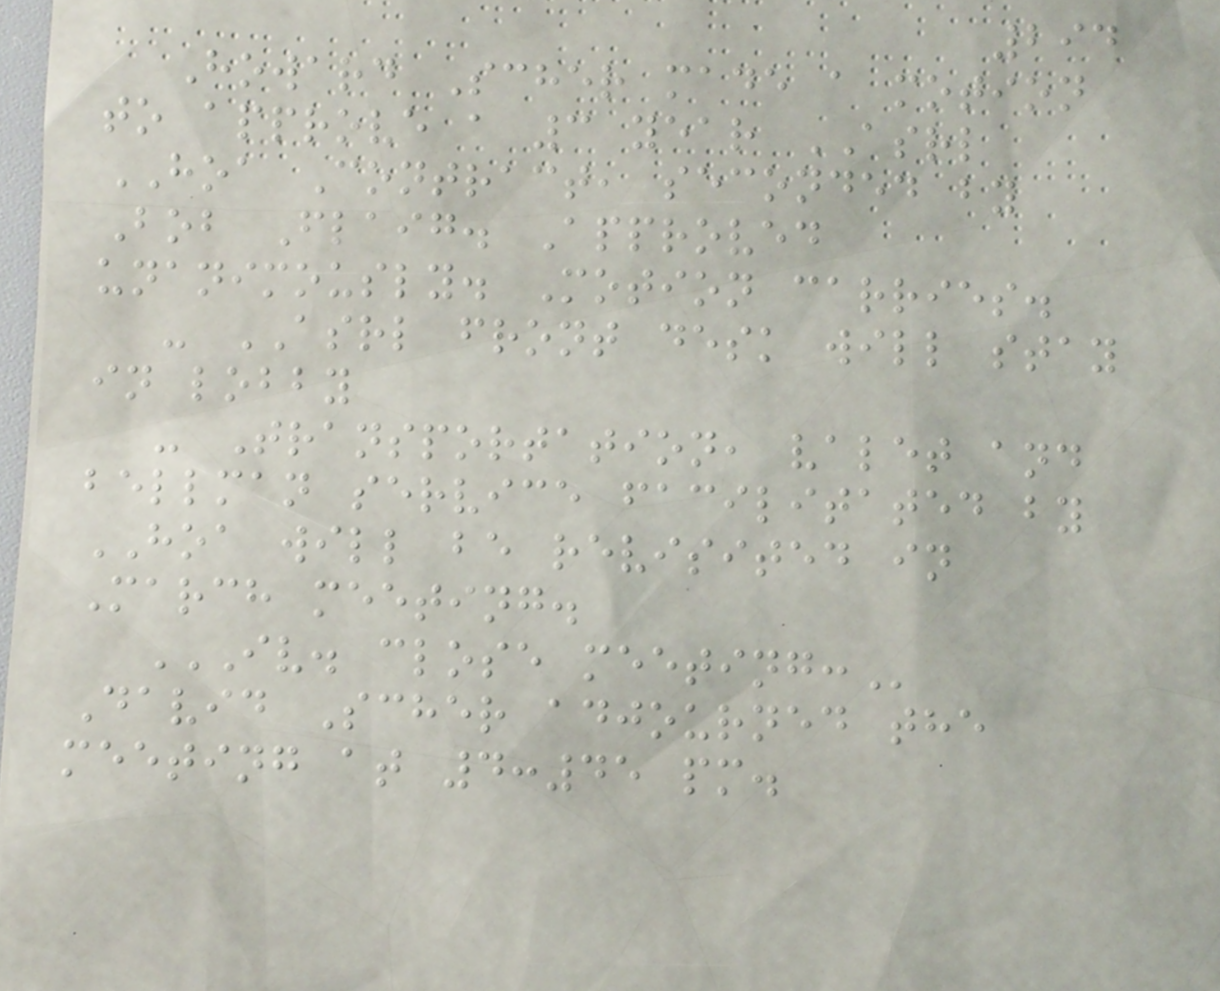294
Howard Scher made a motion
to approve a 3 year ASRL
HOA Contract, seconded by
Bob Flaig. Approved
unanimously. Motion carries.
- ASRL front desk will stay
in lobby
- Transportation, valet and
bellman service facilitated by
HOA will be revisited in
March meeting.
IV. CLOSE MEETING:
David Scher adjourned the
meeting at 4:45 pm.
